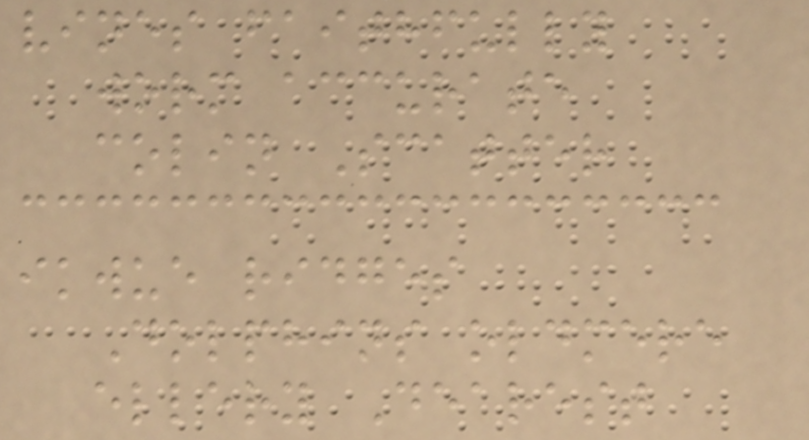vines faithfully
worm accurate
colin Scatter
ikwue ridges
Dolphins oldmere
ellery Dearest
